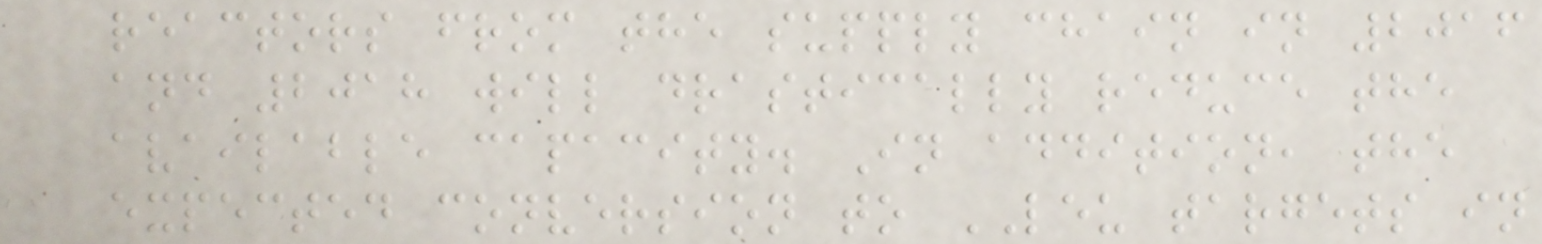reactors from the supply chain in 2016
and 2018 will drastically reduce the
available capacity. In addition, the
expected conversion to LEU targets in
